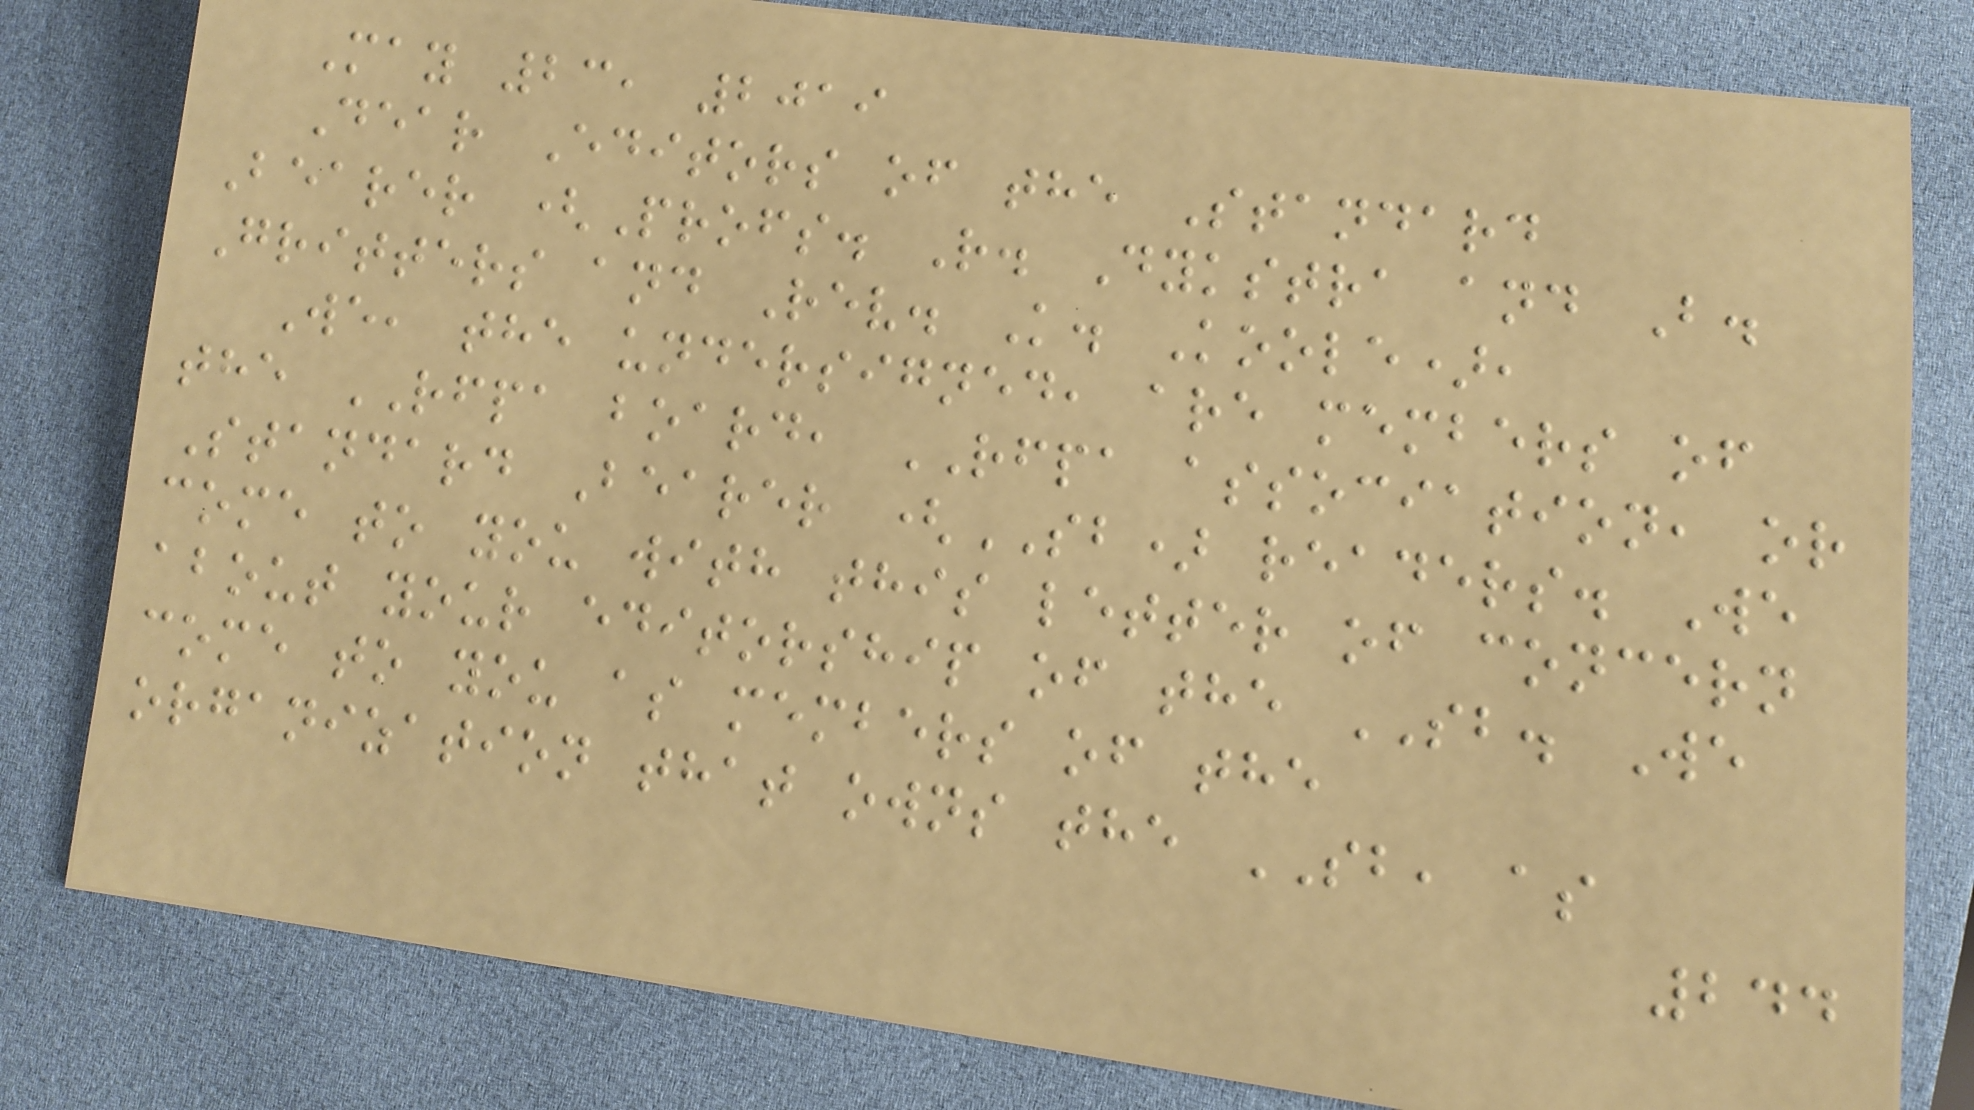May 23, 2019
Dear Editors of the Standard
Bearer (Profs. R. Dykstra and B.
Gritters and Rev. K. Koole),
We, the undersigned, are members of
the RFPA board, RFPA association, or
Standard Bearer (SB) readers. We
come to you with this letter of concern
about your editorship of the SB. We
come to you as members of the
organization that owns the SB, as
244
